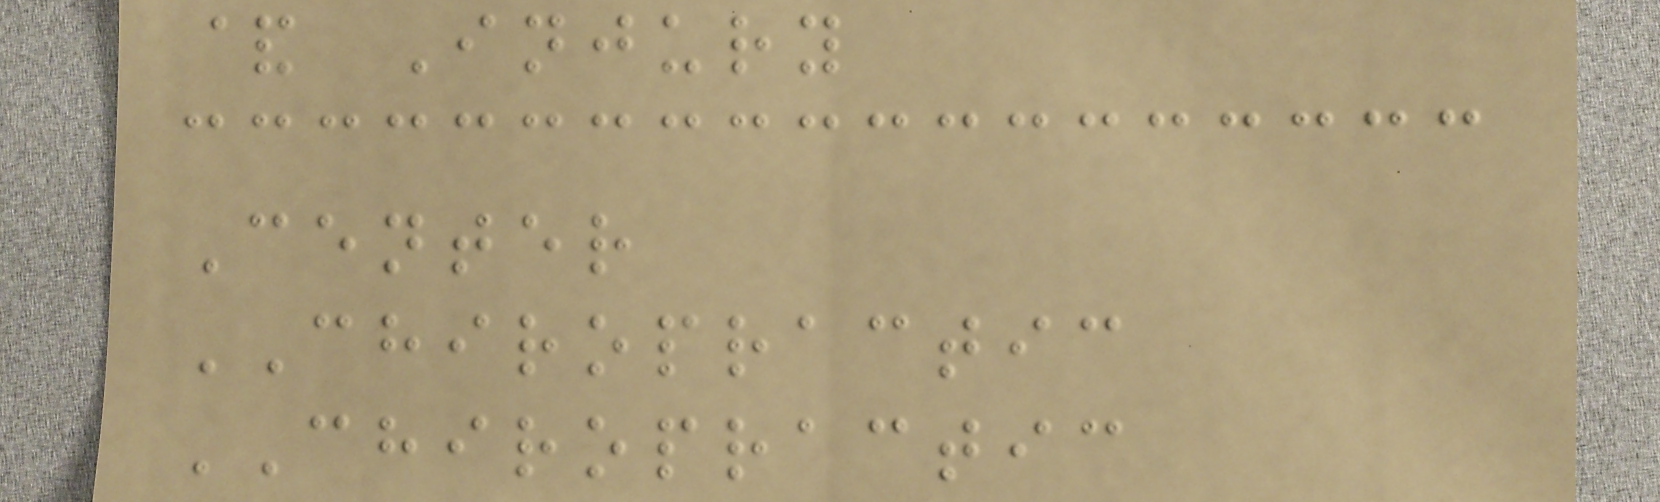& Injury
Center
CHIROPRACTIC
CHIROPRACTIC
